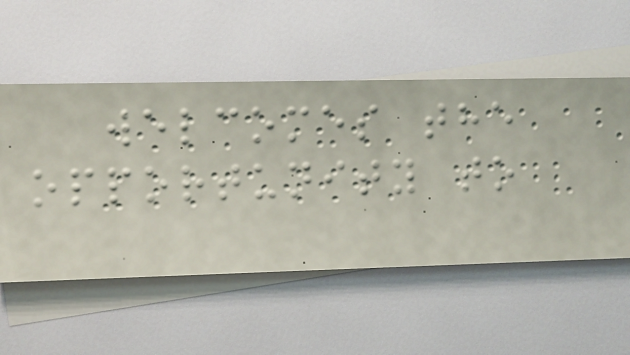welcomes the
opportunity to
